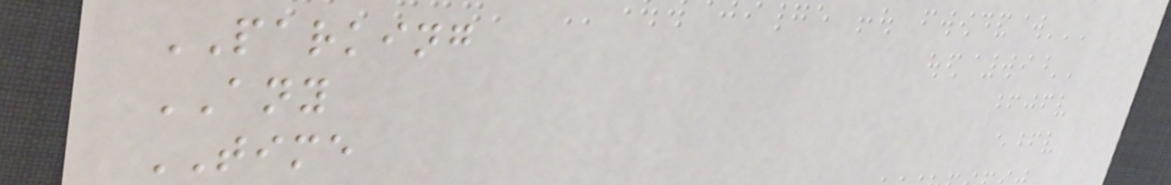PARKING
ANY
TIME
